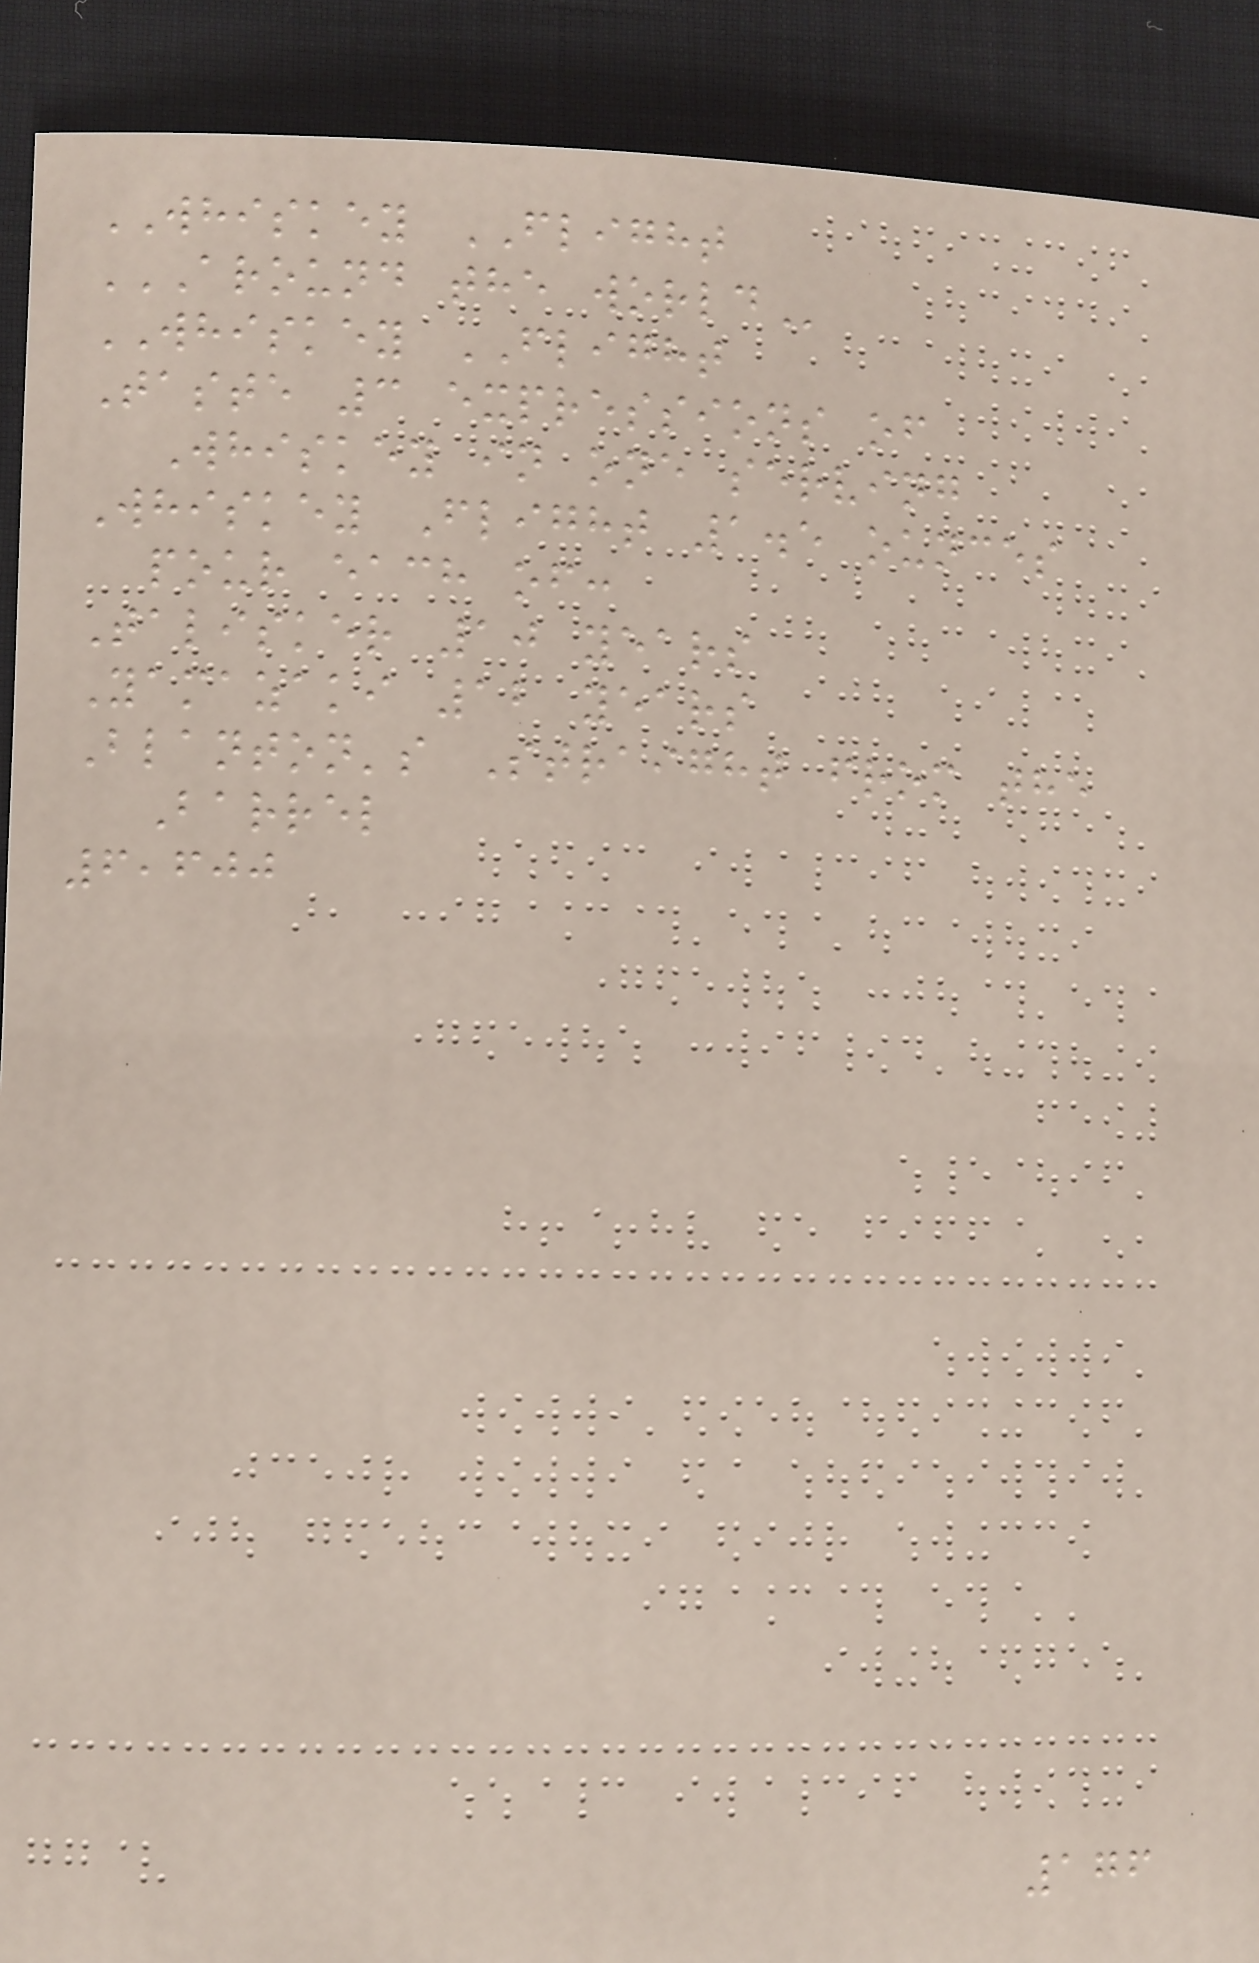WHISKEY FLIGHT
AROUND THE WORLD
WHISKEY FLIGHT
Taste 3 expressions of
Whiskey in one serving
Whiskey Flight 1.5 ounces
pour each of:
Talisker 10 years
Yamazaki 12 years
Blanton's Straight from the
Barrel
6,600
176
